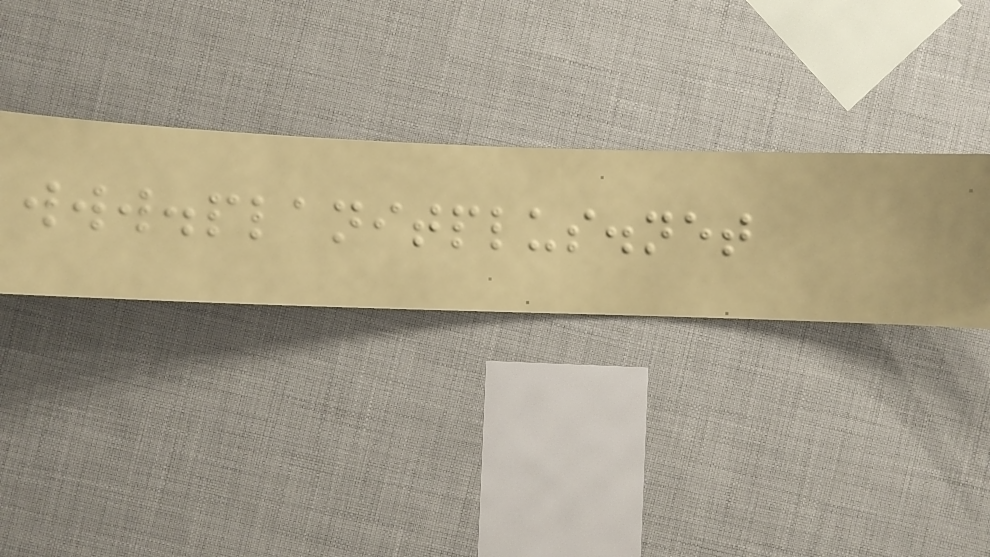www.planitplus.net
